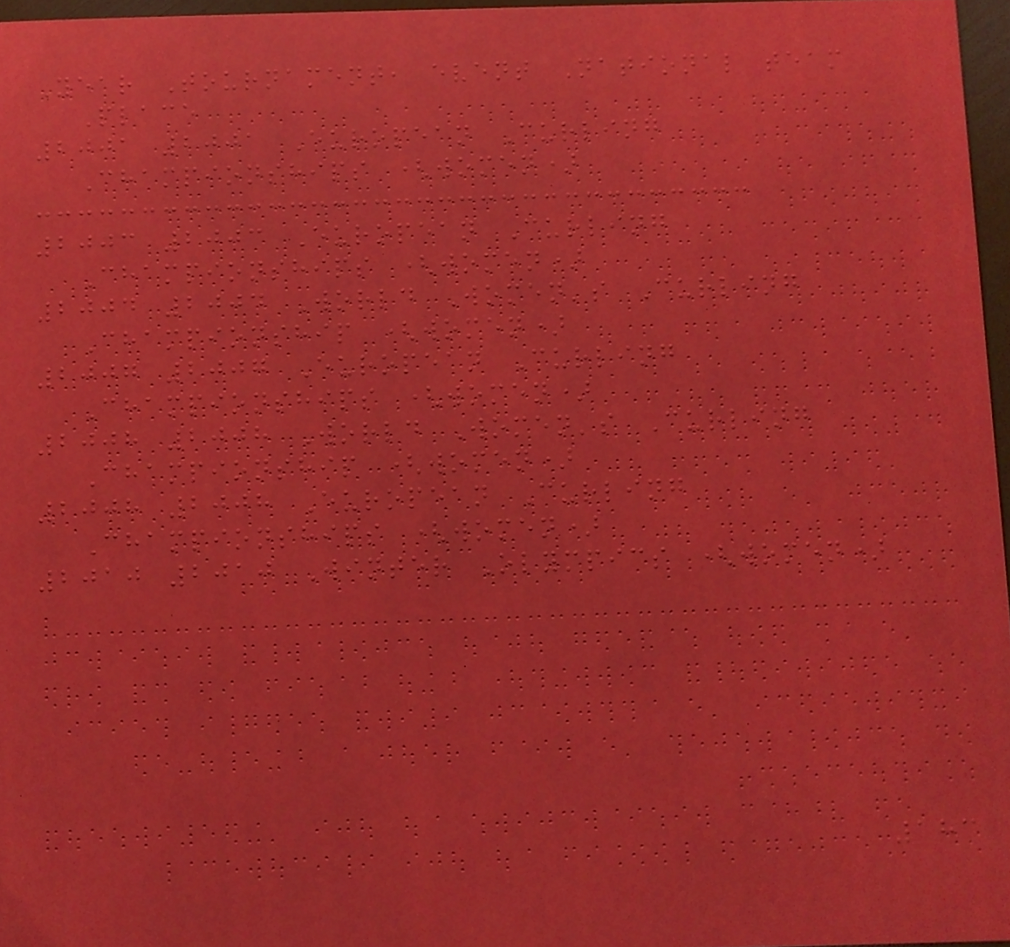Year Tournament, event National team
Place
2001 2001 European Curling
Championships (women)
2003 2003 European Curling
Championships (women)
2004 2004 World Women's Curling
Championship (women)
2007 2007 European Curling
Championships (women)
2008 2008 World Women's Curling
Championship (women)
2008 2008 European Curling
Championships (women)
2010 2010 Winter Olympics (women)
183
